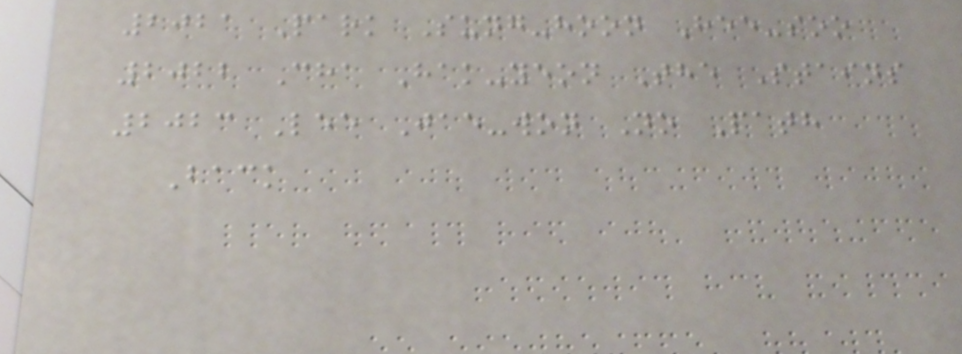2021 Park Sung-hoon Hee-soo
2022 Cha Hak-yeon The Stains
2023 Lee Jae-won No Path
Back
